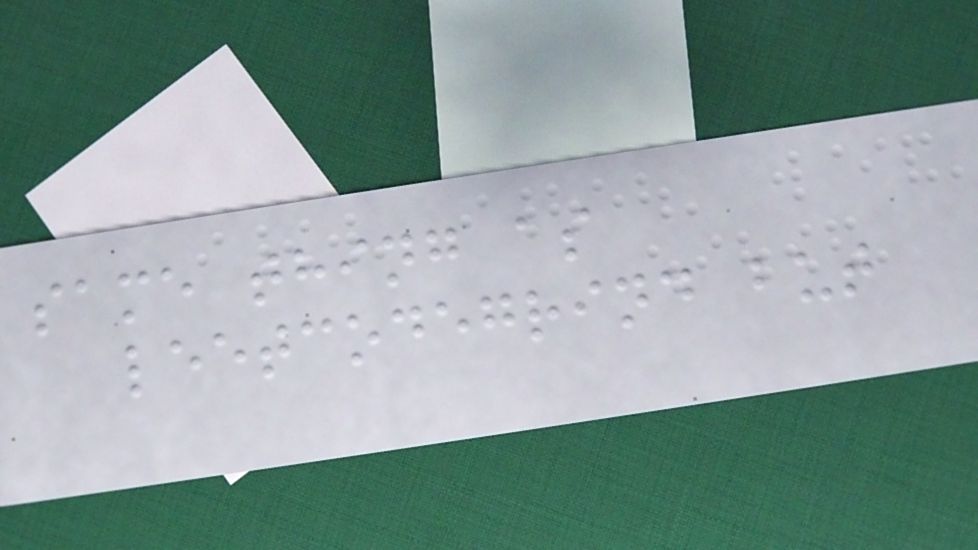same thing as
leetcodegrind but
